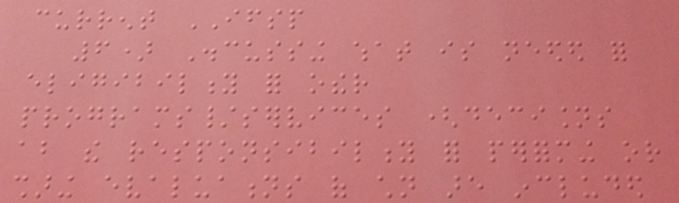current IFSP
6) Discussing what is needed for
eligibility for other
programs/services (decisions
about the responsibility for performing or
sharing evaluations of children are included
